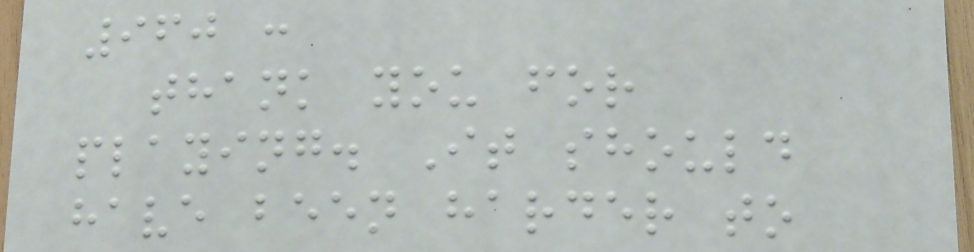960 :
thank you for
playing. It should
have been harder to
